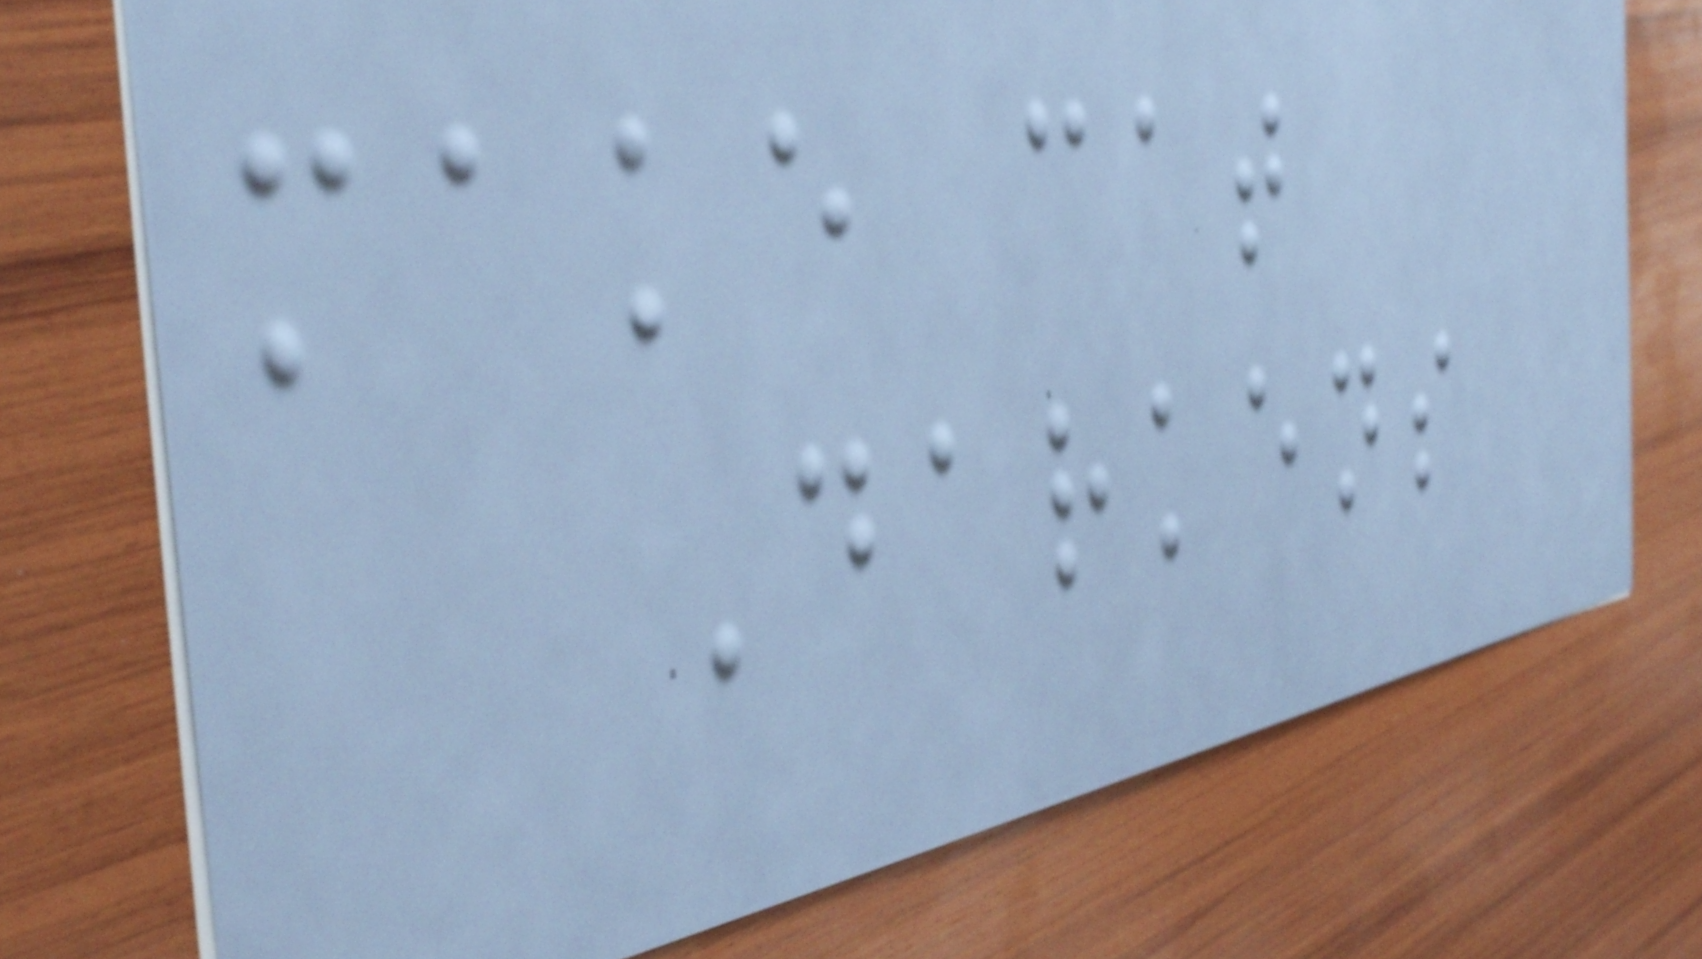make cat
Darkens
